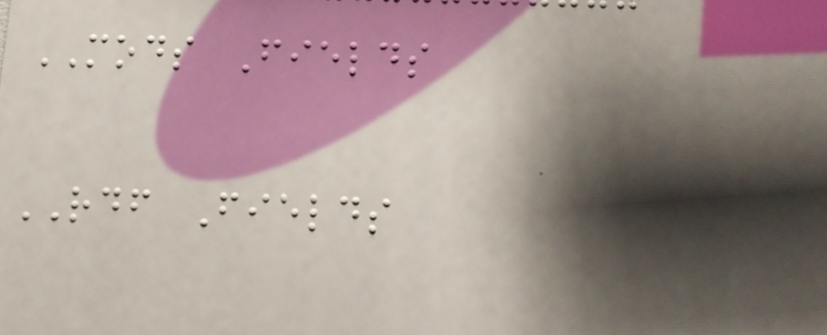MODS Fields
RDF Fields
